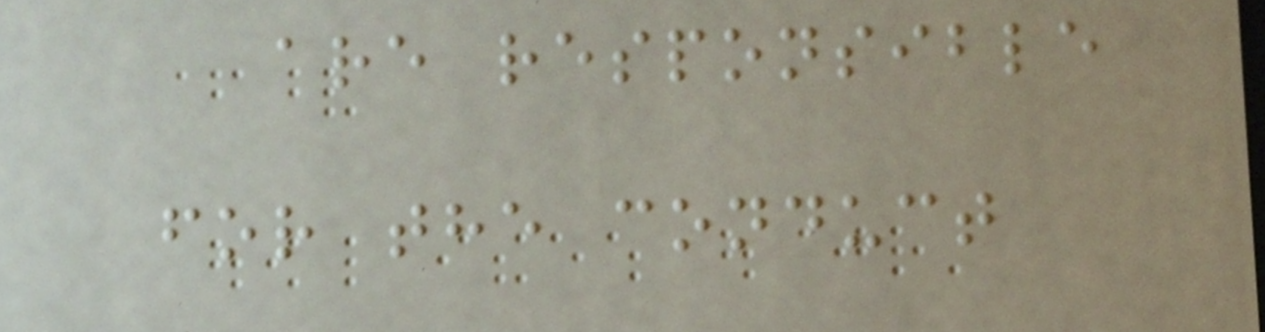are responsible
for the conduct
